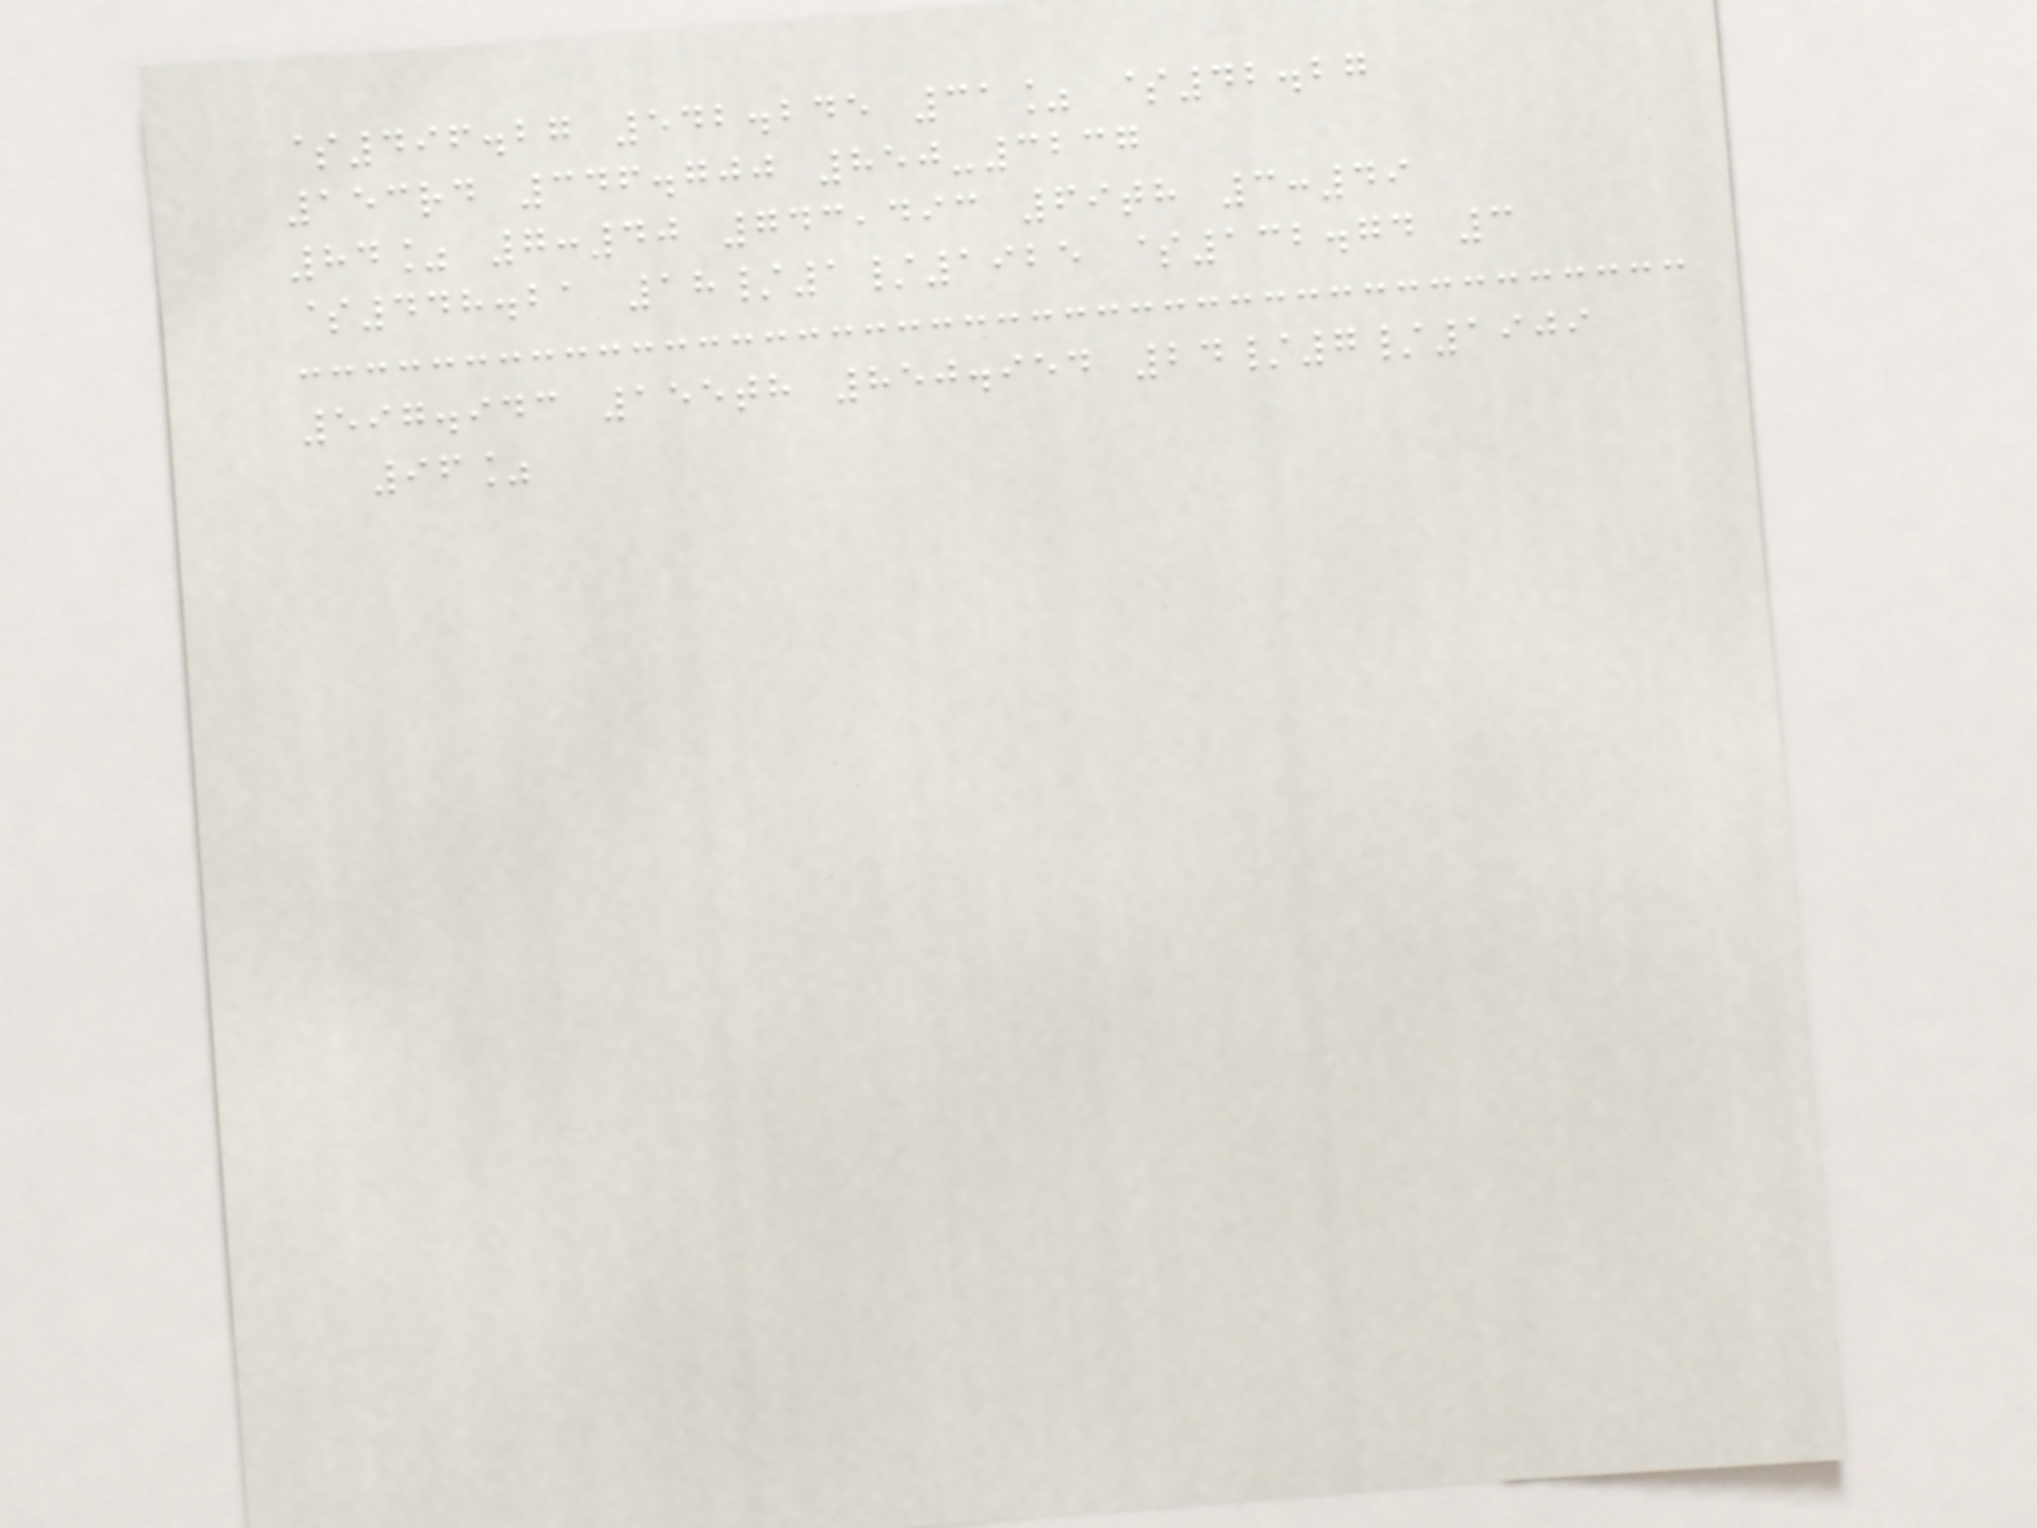$496.27 542.245 31% $42.27
153rd 346.700 850-3237
84% 7:40 743,493 69th 3:49
$448.21 18/1/1925 $132.74 3
597.943 155th 850.954 24/7/1909
96%
